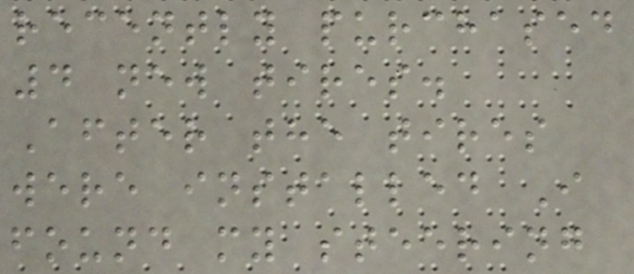recently purchased
4 new tires.
After the tires
were installed I
found my steering
